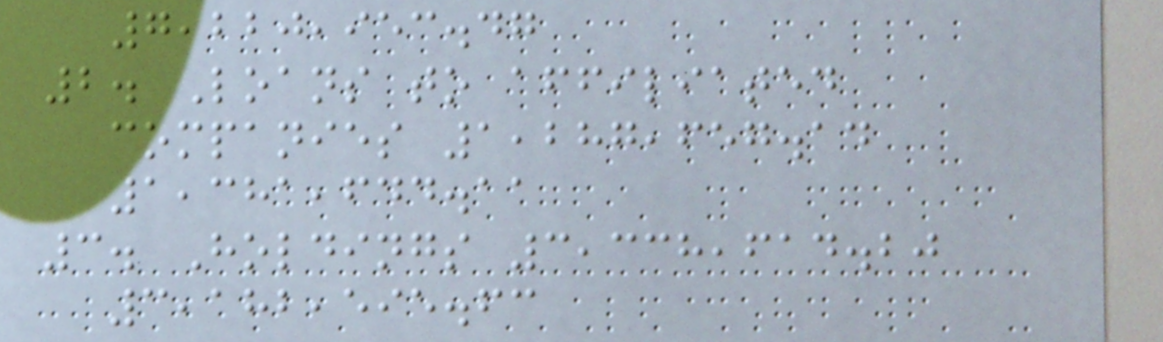7,220,953.47
2. Loans to affiliated
companies 1,287,657.14
1,381,644.11
3. Holdings 3,338,614.20
3,182,595.63
